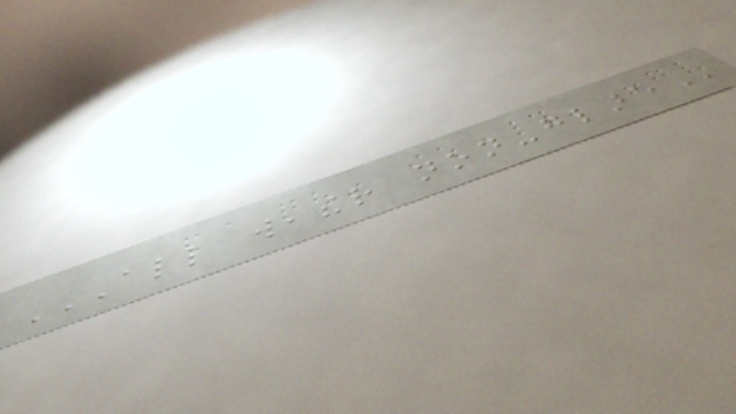ALL WEATHER NON-GLARE
